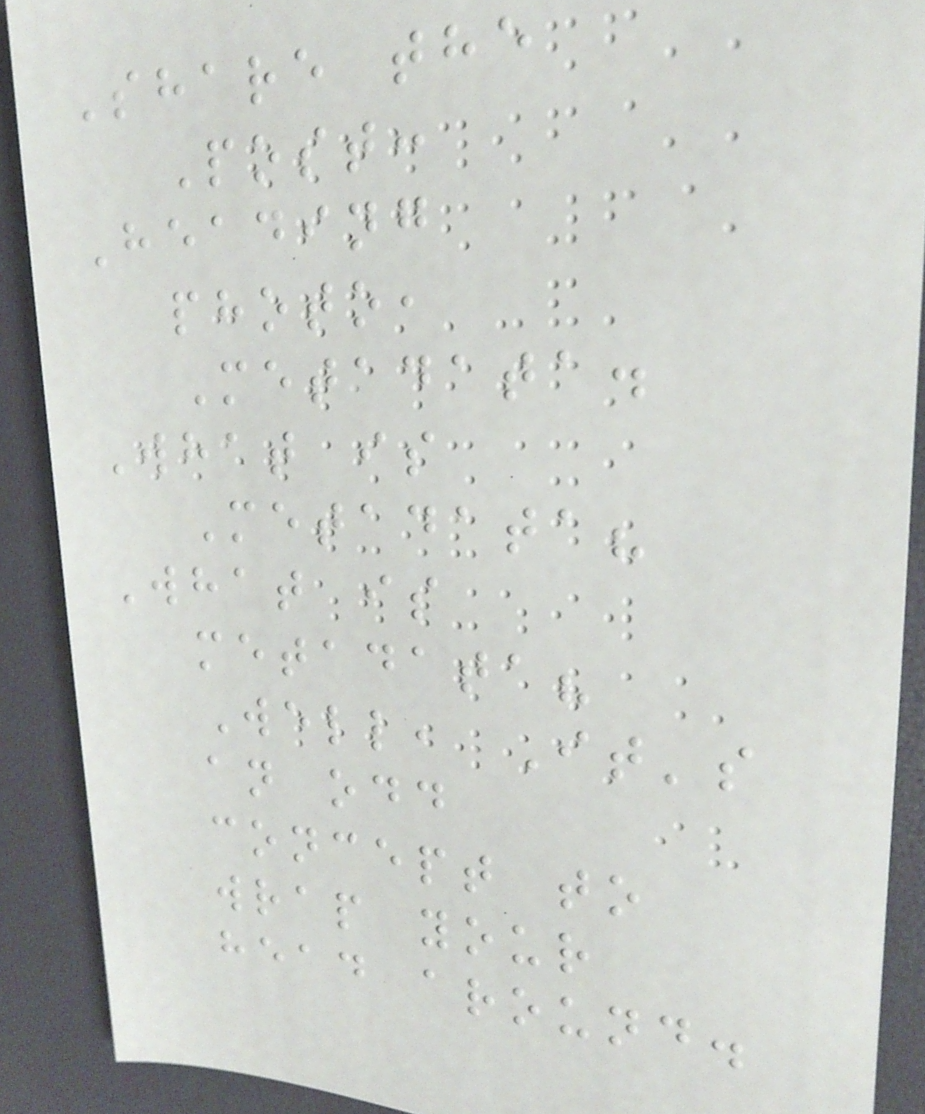Share the
Post:
Heading
photo,
Metadata.
What is
Metadata?
What is
metadata?
Well, It's
an odd
concept to
wrap your
head around.
